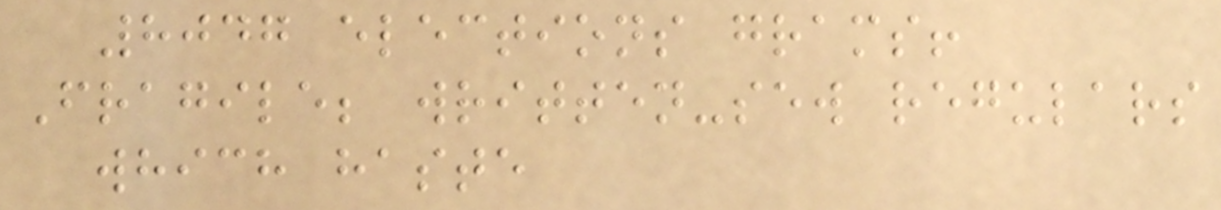8047 elections grams!
Fragile; written-sew regulars
which haste
